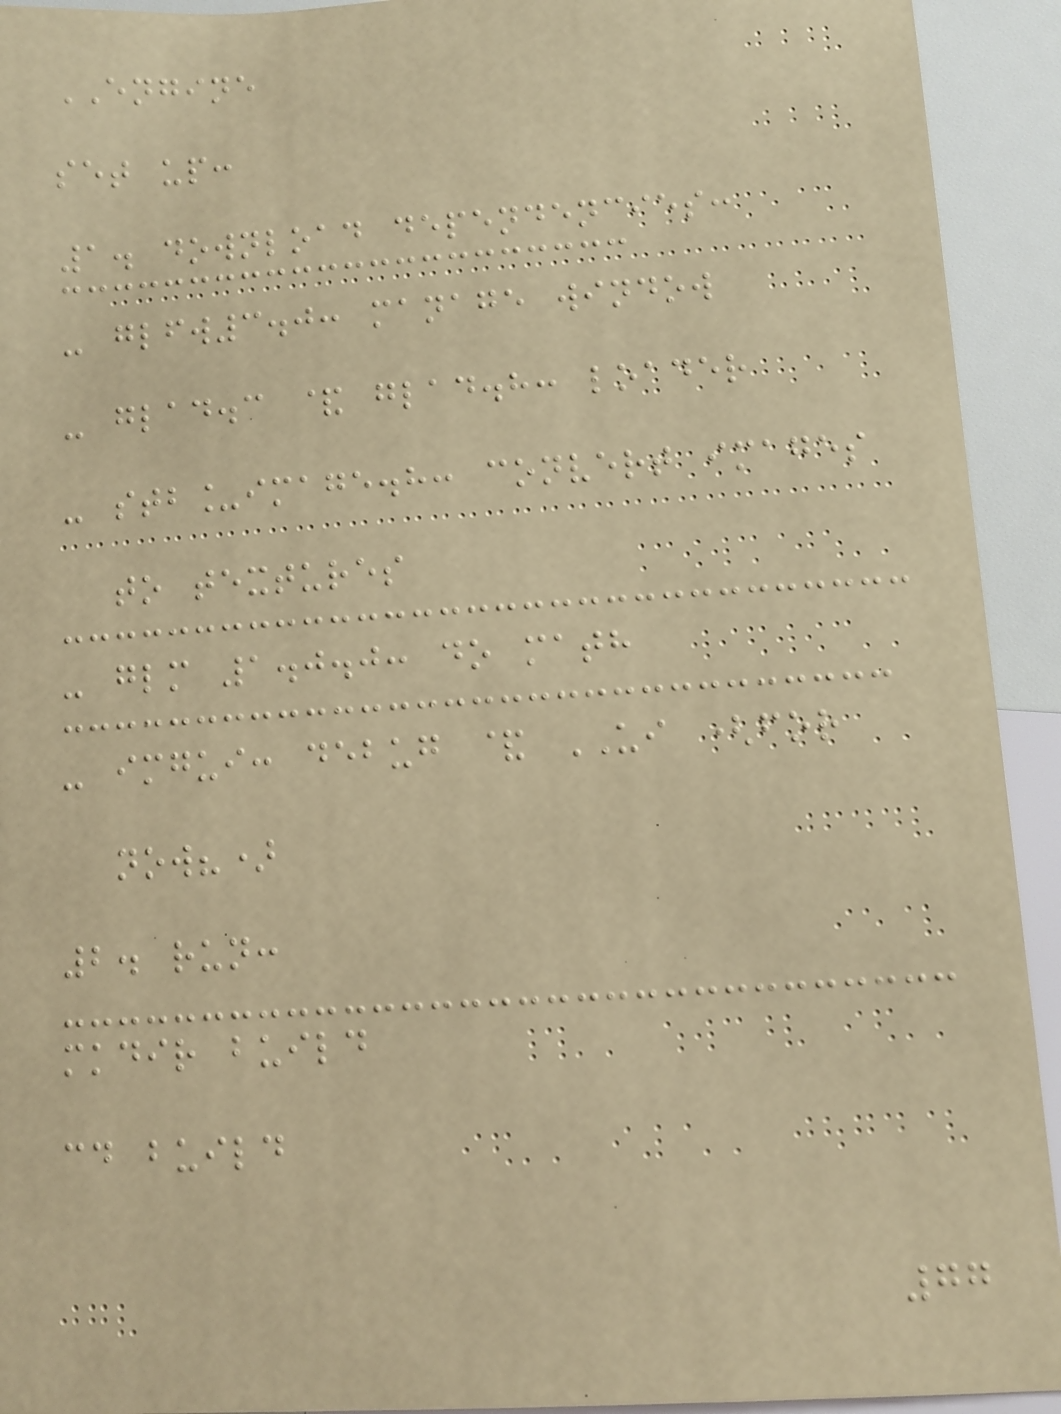ENGINE
set up:
1. download dependencies:
- glfw3.0: manage window
- glad.c & glad.h: loader
- stb_image.h: convert images
to textures
- glm 1.0.0: do math
- imgui: debug & UI (for
now?)
2. run:
mkdir build
cd build
77
